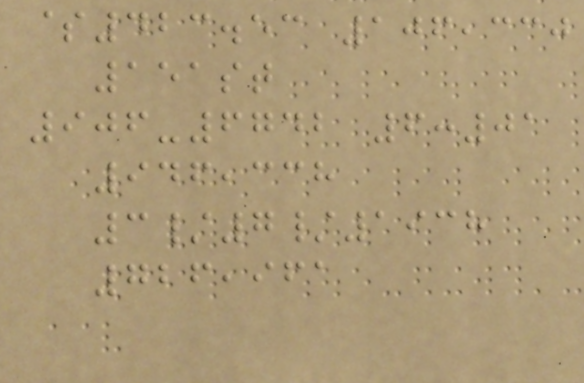$423.53 106,330
151st
906-6742 6:01
946,338
3/7/1938
726,961
